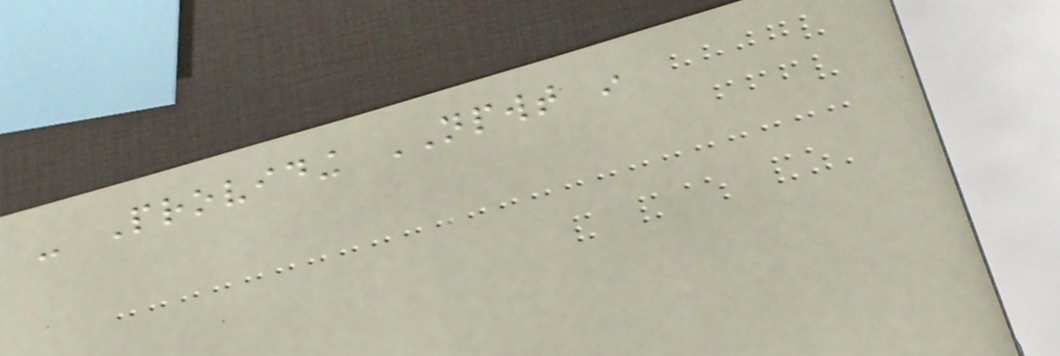- Providing NPWT in
